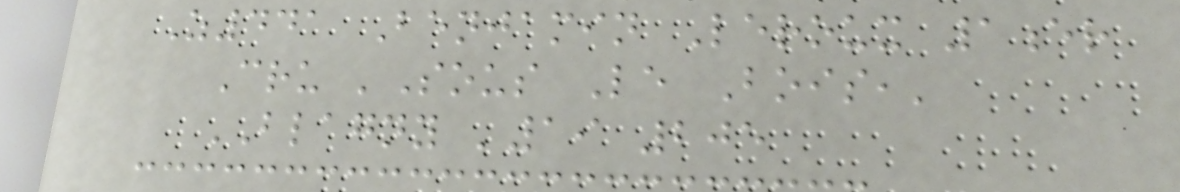Z441 Benjamin Leroux 1er
Cru 'Sous Le Bois,'
BLAGNY '19 205
